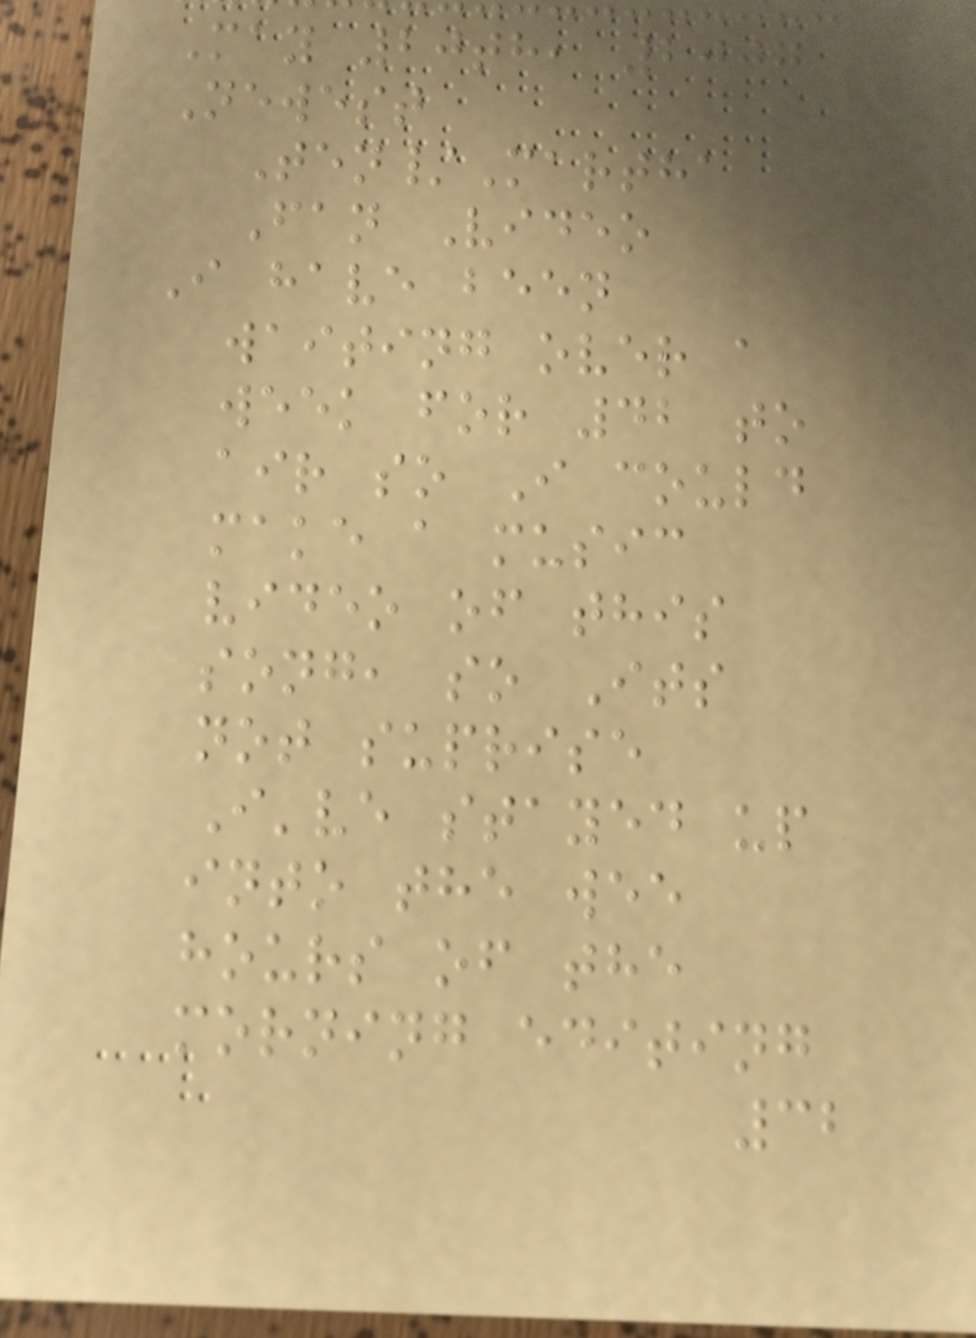May 20th, 2007
Newest
Ten/Martha
Fan Video
I have been
waiting over a
week for 42 to
air so I could
make a music
video of this
song, so Its
not suprise
I've stayed up
into the wee
hours of the
morning editing
32
